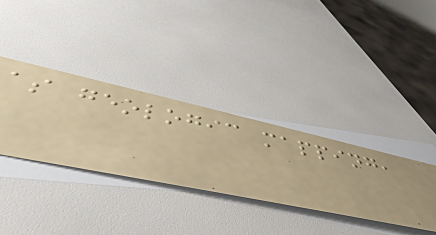as geologic mapping,
